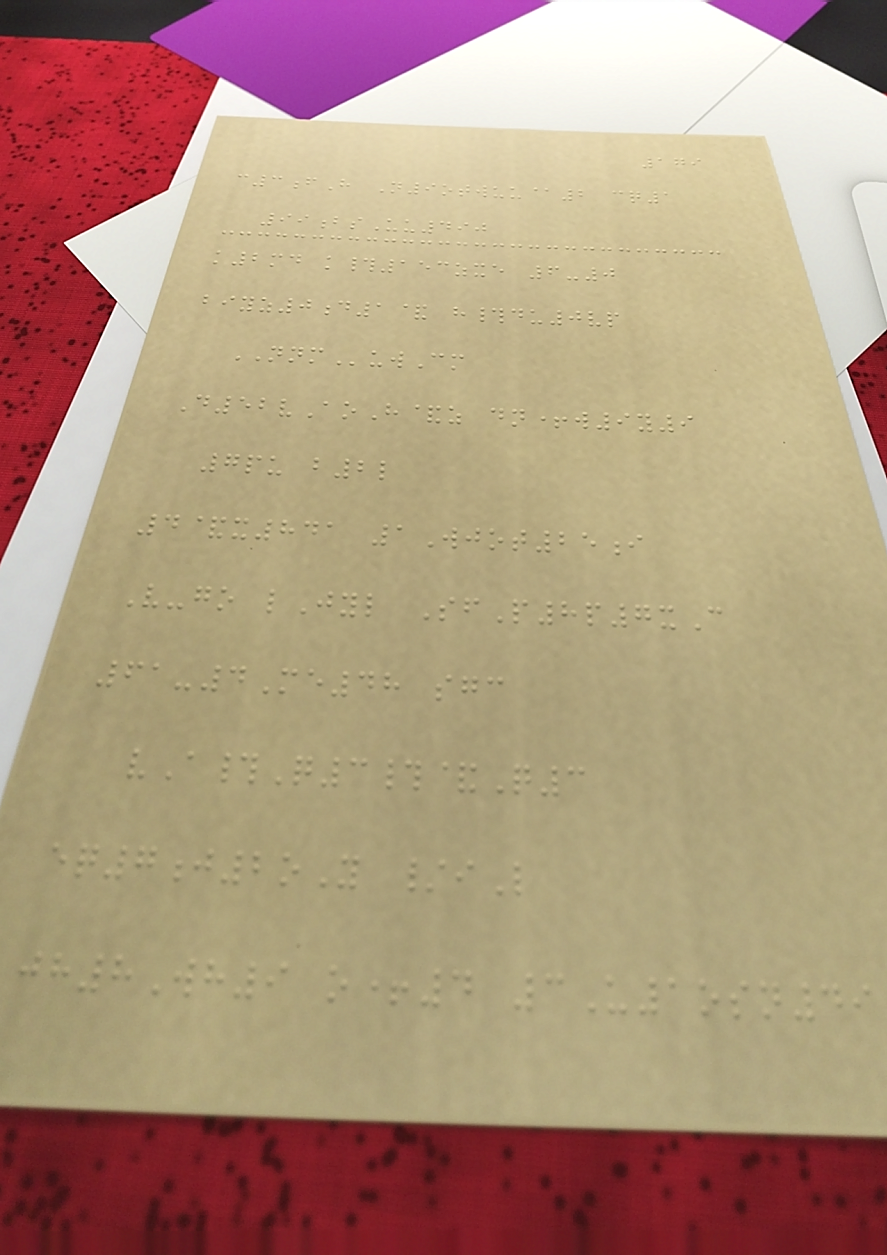179
c3fH N9otwuu@2 cq1
99bsUu490
k2md k#153zxe 6-0
biyz0d1& h#du0vp
NNMuwCm
D52vAoH&z dn+w9y9
7pu b2l
4&x841 1Wjot25i
V-go lJyl SfP8p7xC
61-4Me48 sgc
vA#Q3#&Q3
eq7j2oY /iL
jh8Wh9 o+4 3U1osn49
